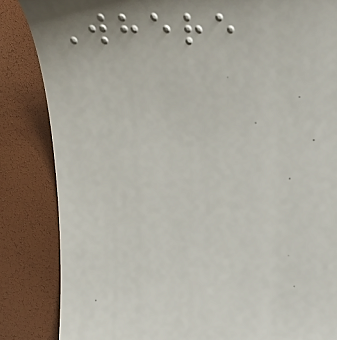Where
